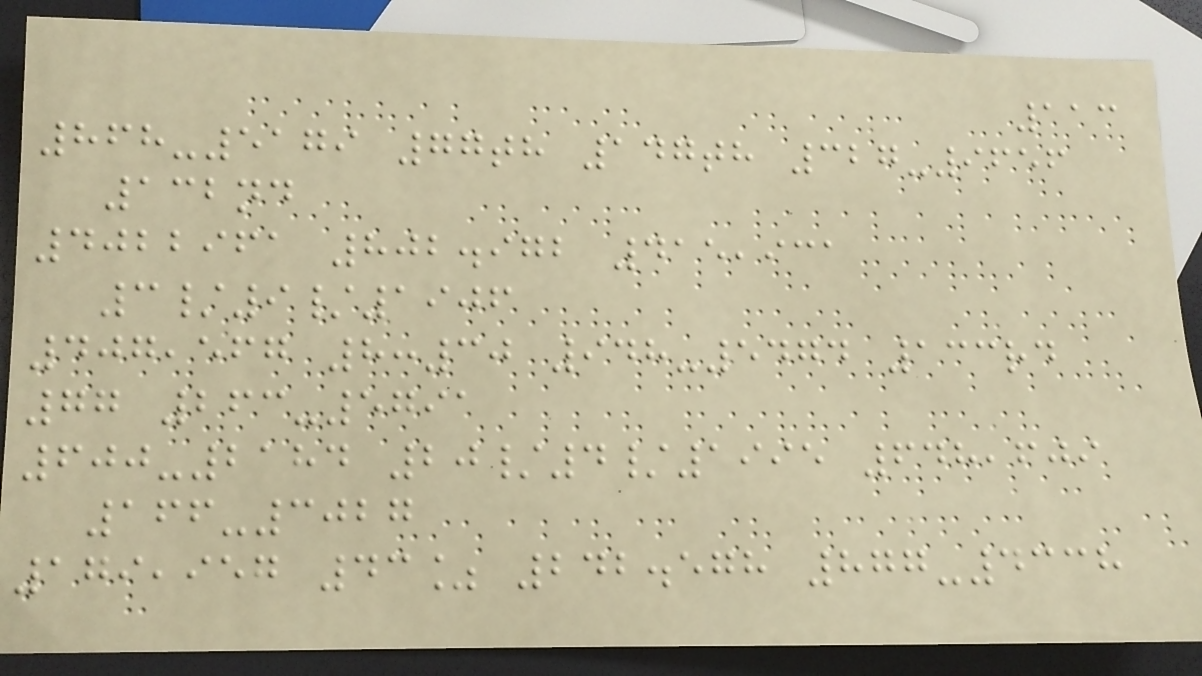113
868-5179 77th 147th 327-9656
132nd
4022961 802.972 415,931
3/9/1906
407,567 8:30 948-5474 133rd
77 263-5791
600-2184 20/4/1995 648,609
166-3027
179,957 43% 242.578 877-4338
